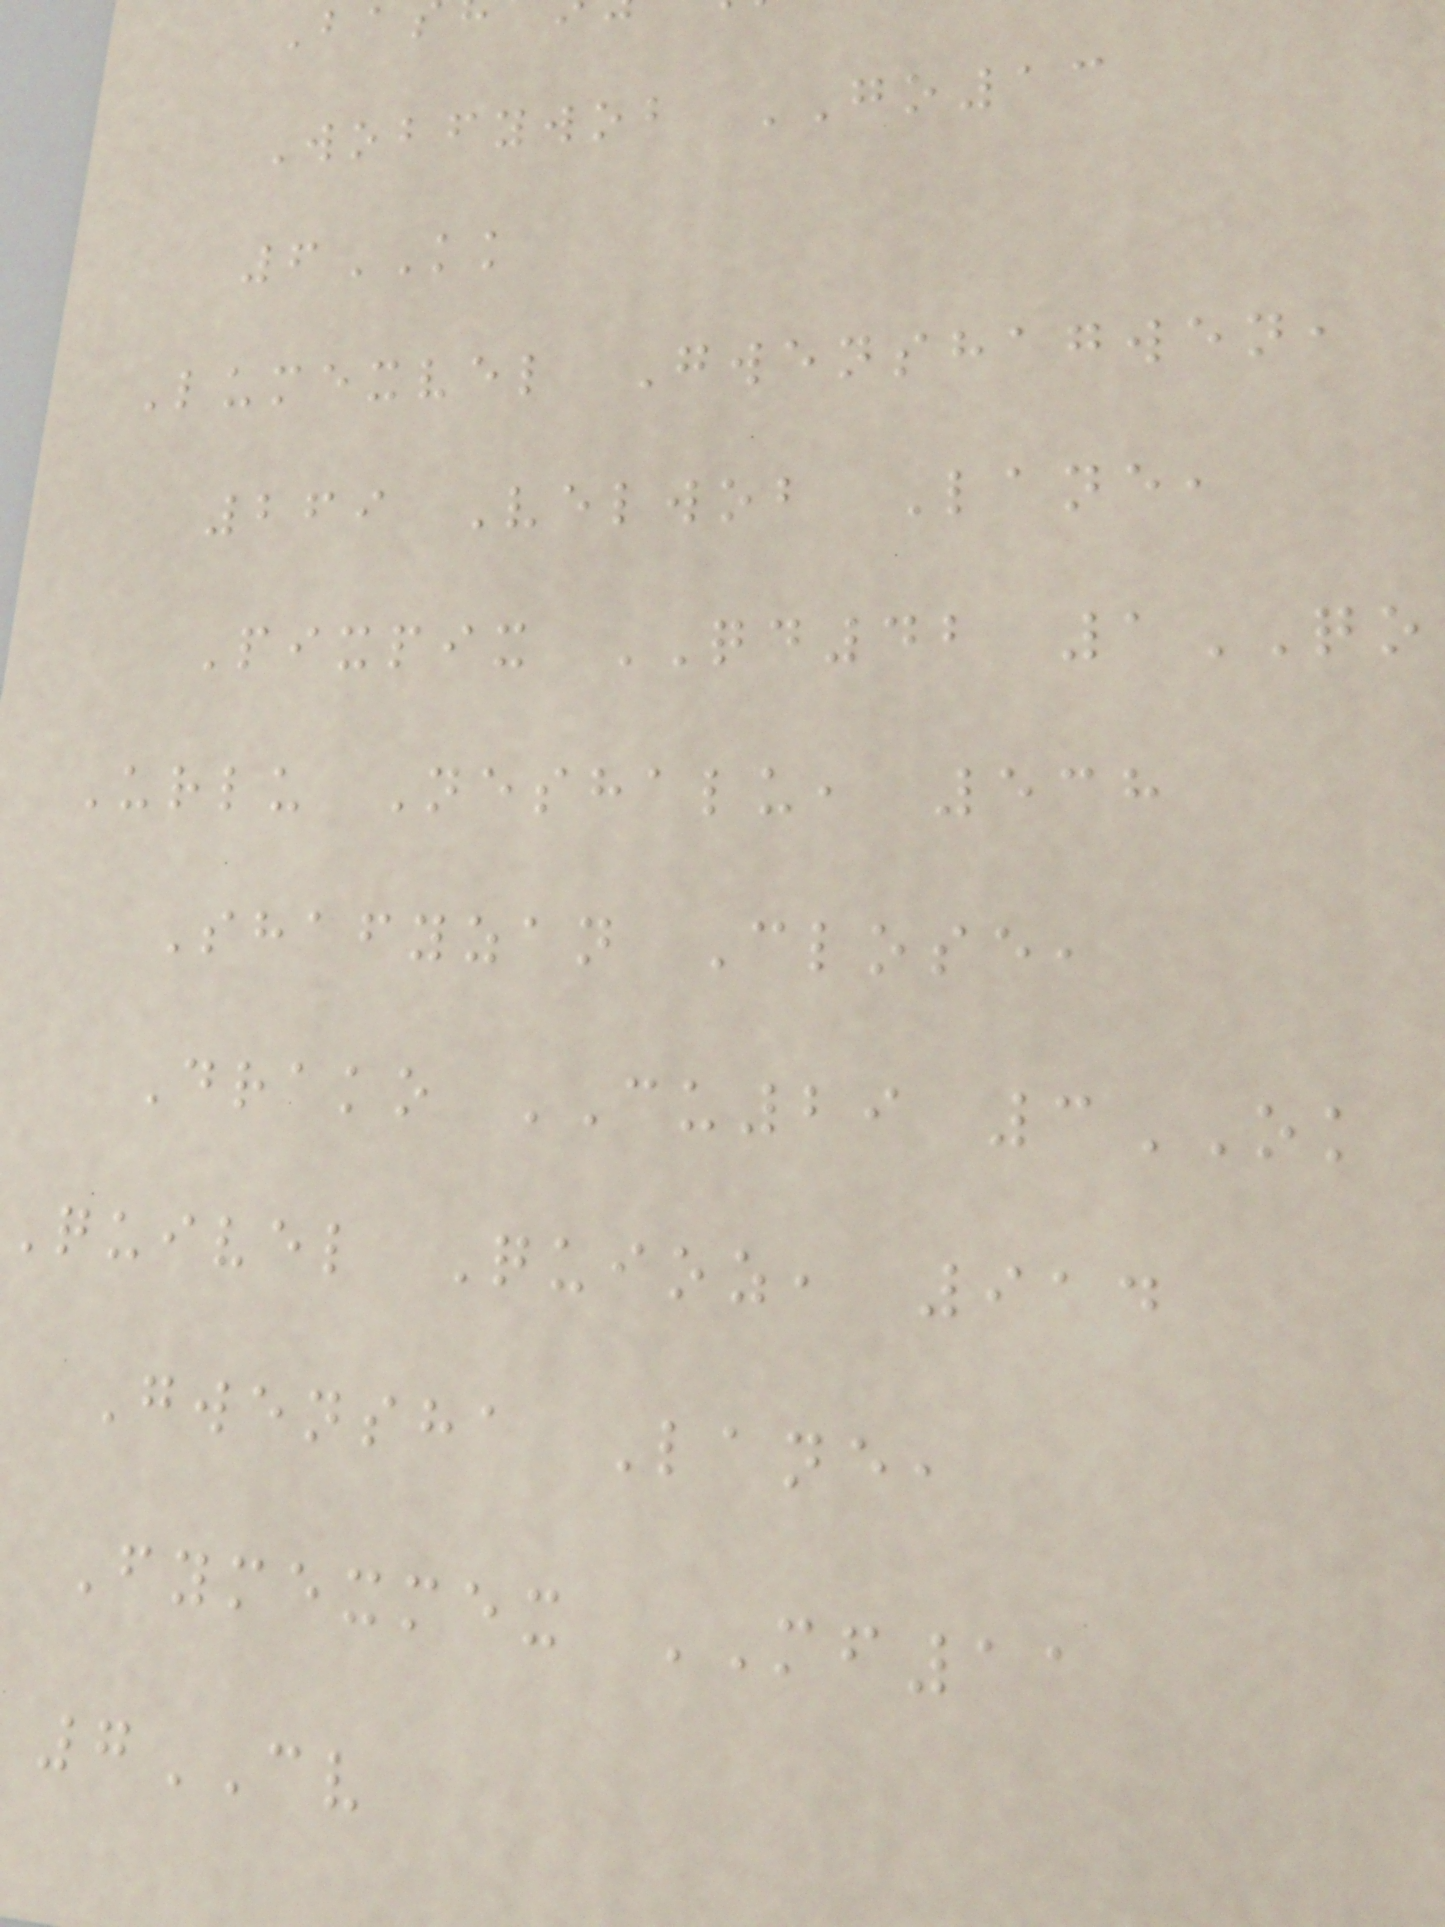Wobfywob GO13
6KK
Lumexvel Gwenshagwen,
269 Velwob Lane,
Pixpix QD42 1QO
Urlu Neshalu, 538
Shafyzan Close,
Drako CU29 3OK
Quivel Quioz, 914
Gwensha Lane,
Fymexmex MF11
7CV
